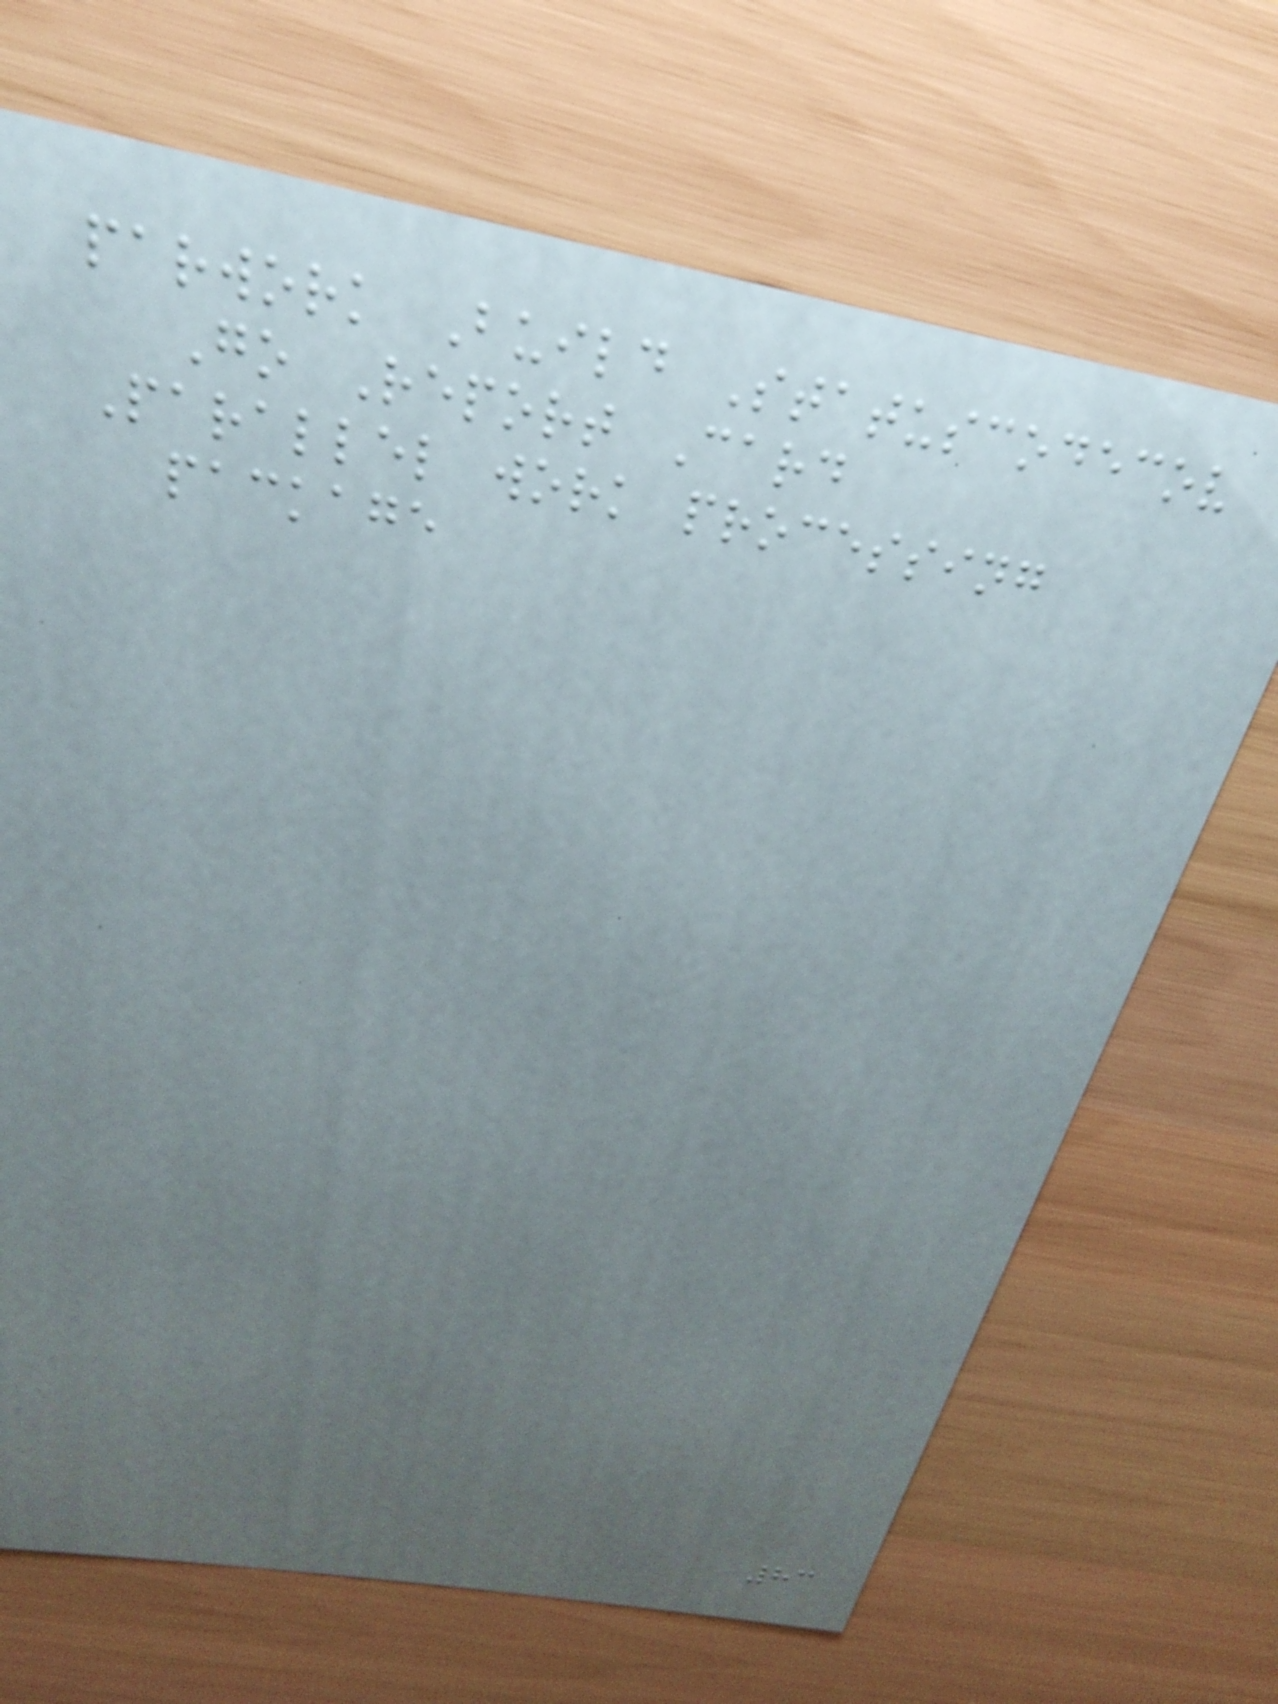parwork Build Statuscodecov
Go Report Card
Parallel work processing
package
83
